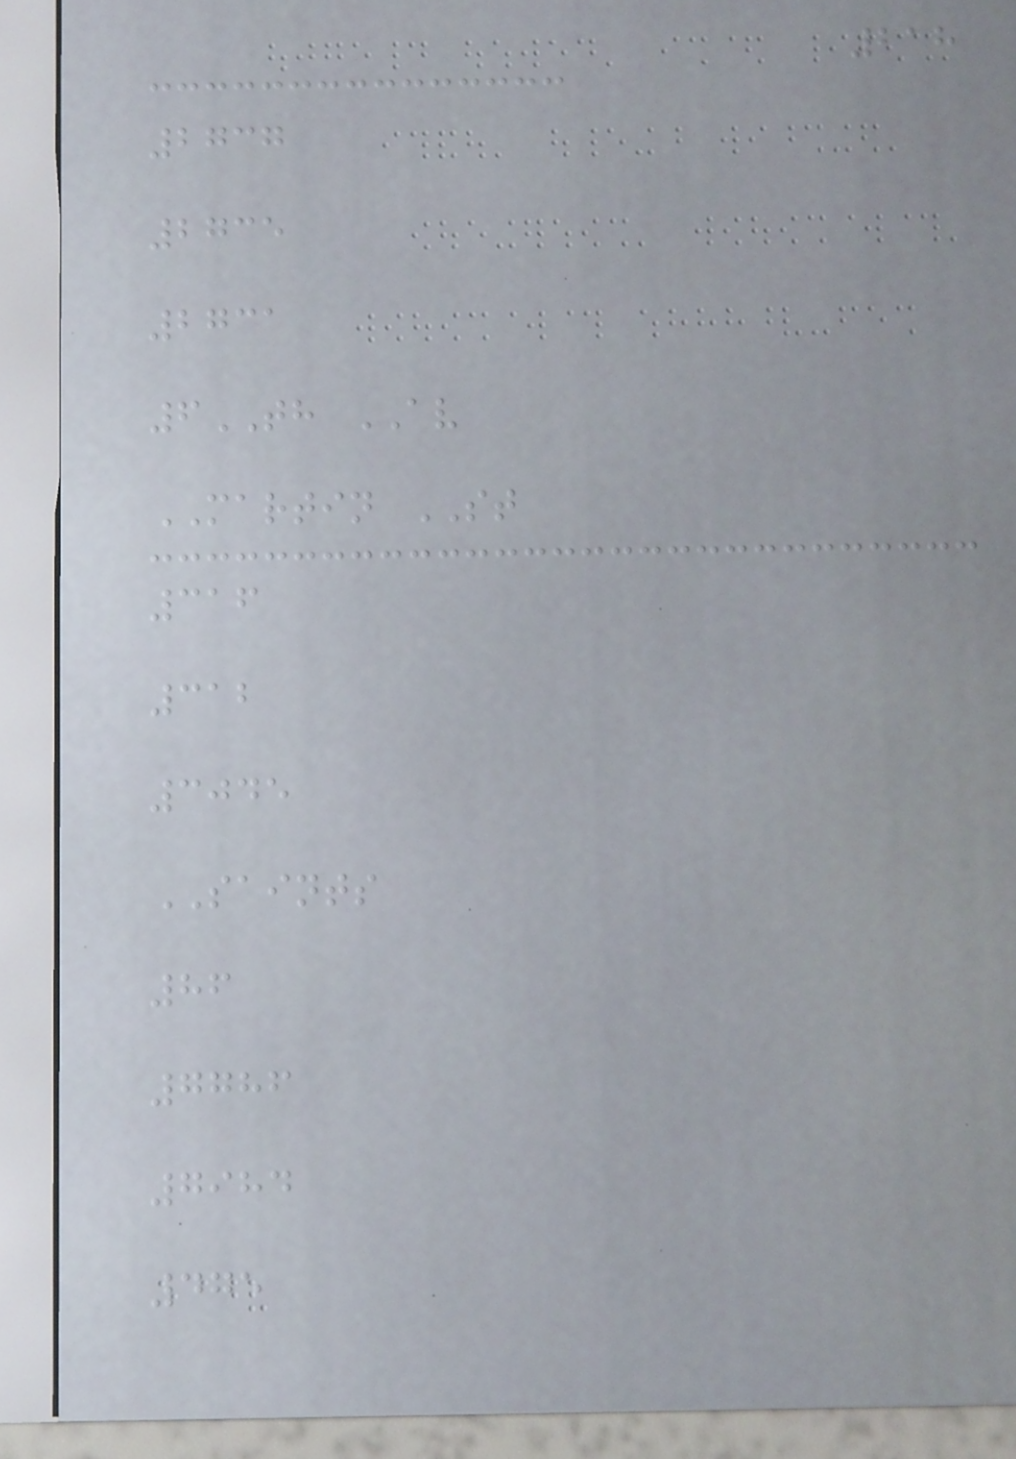218
2737
2735
2731
6TH AV
MARTIN ST
316
312
3045
SAINTS
86
7786
7984
475
